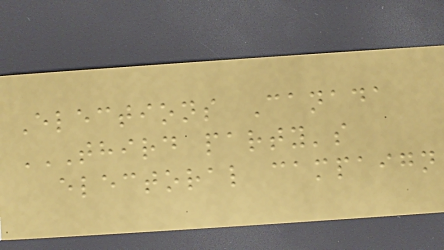Elections Canada
THIRD PARTY'S
ELECTORAL CAMPAIGN
